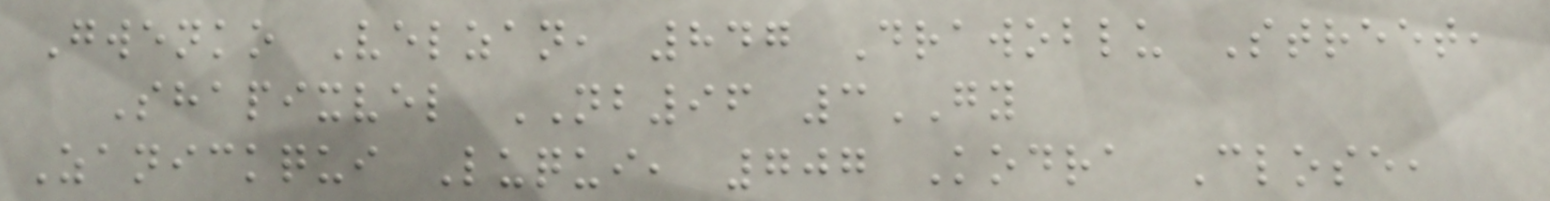Gwenko Velzan, 847 Drawoblu Street,
Shapixvel NB96 3GY
Zanickqui Luqui, 707 Kodra Close,
